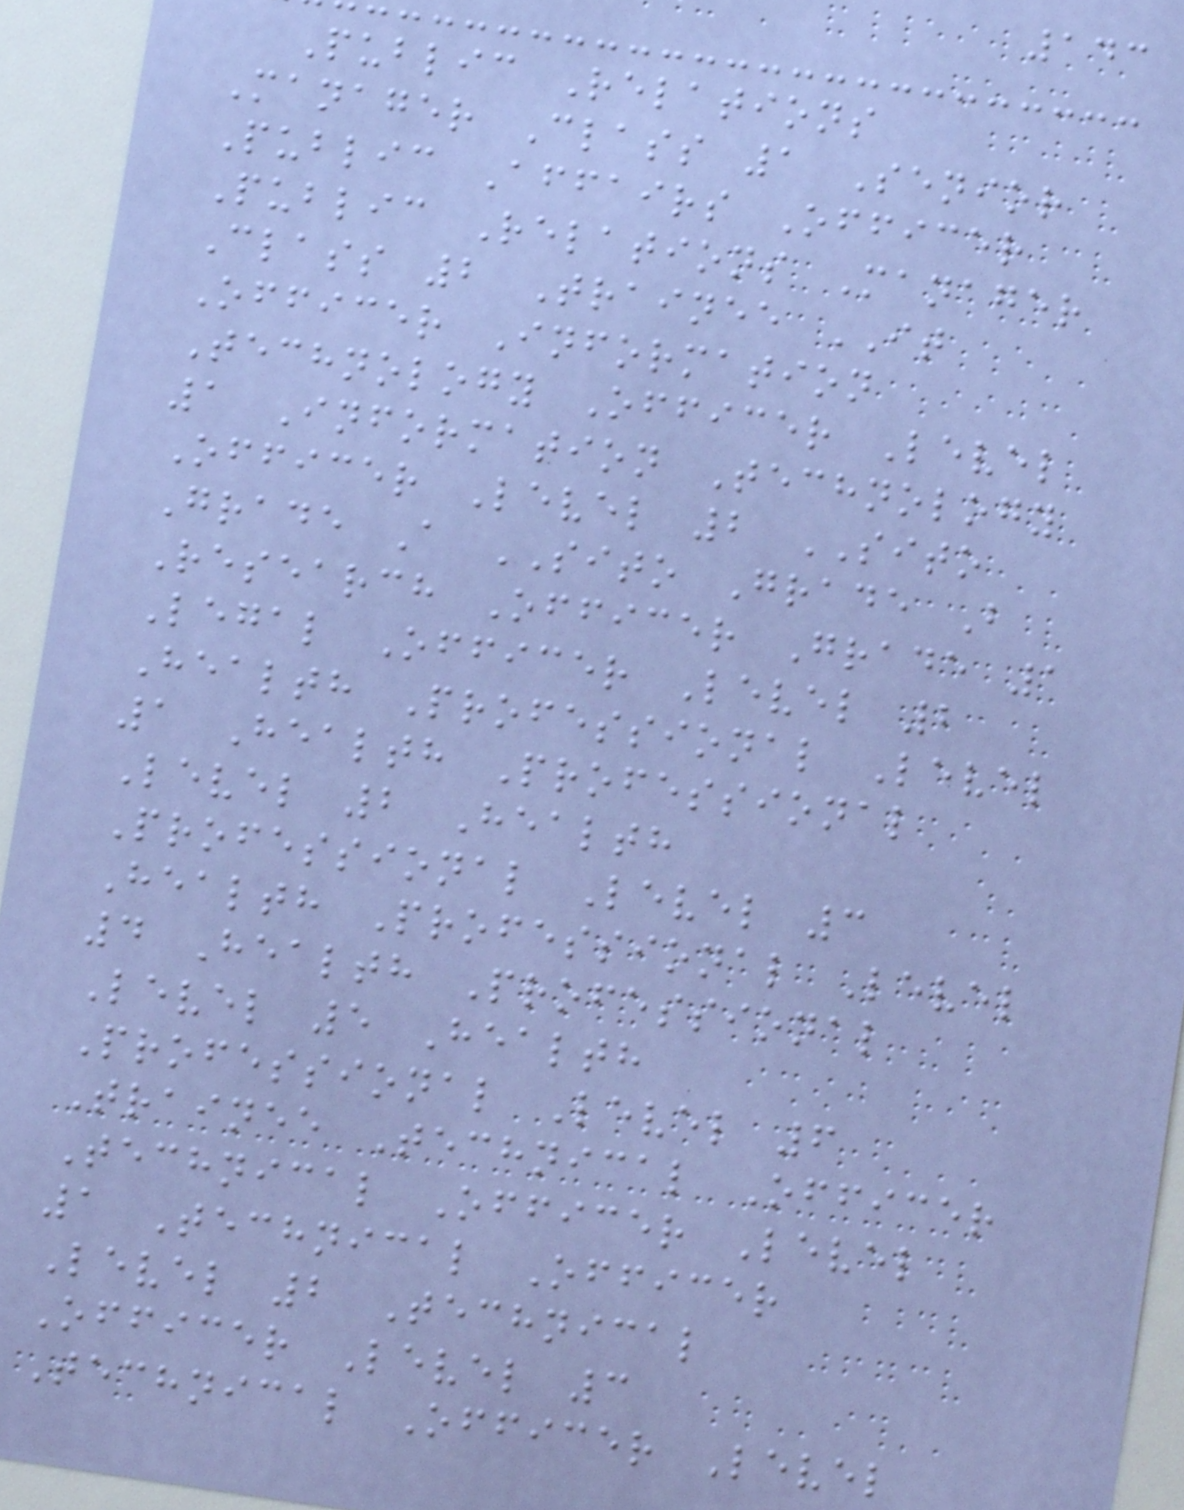143
Public Relations
Manager Class 1 Senior
Public Affairs Officer
Public Relations Manager
Class 2 Trainee IT
Officer Information
Technology Officer Level
1 Information Technology
Officer Level 2 SITO
Grade A SITO Grade B
Research Officer Grade 1
Legal Officer Level 2
Health Professional Level
1 Health Professional
Level 2 Health
Professional Level 3
Health Professional Level
4 Health Professional
Level 5 Health
Professional Level 6
Trainee Technical Officer
Technical Officer Level
1 Technical Officer
Level 2 Technical
Officer Level 3
Technical Officer Level
